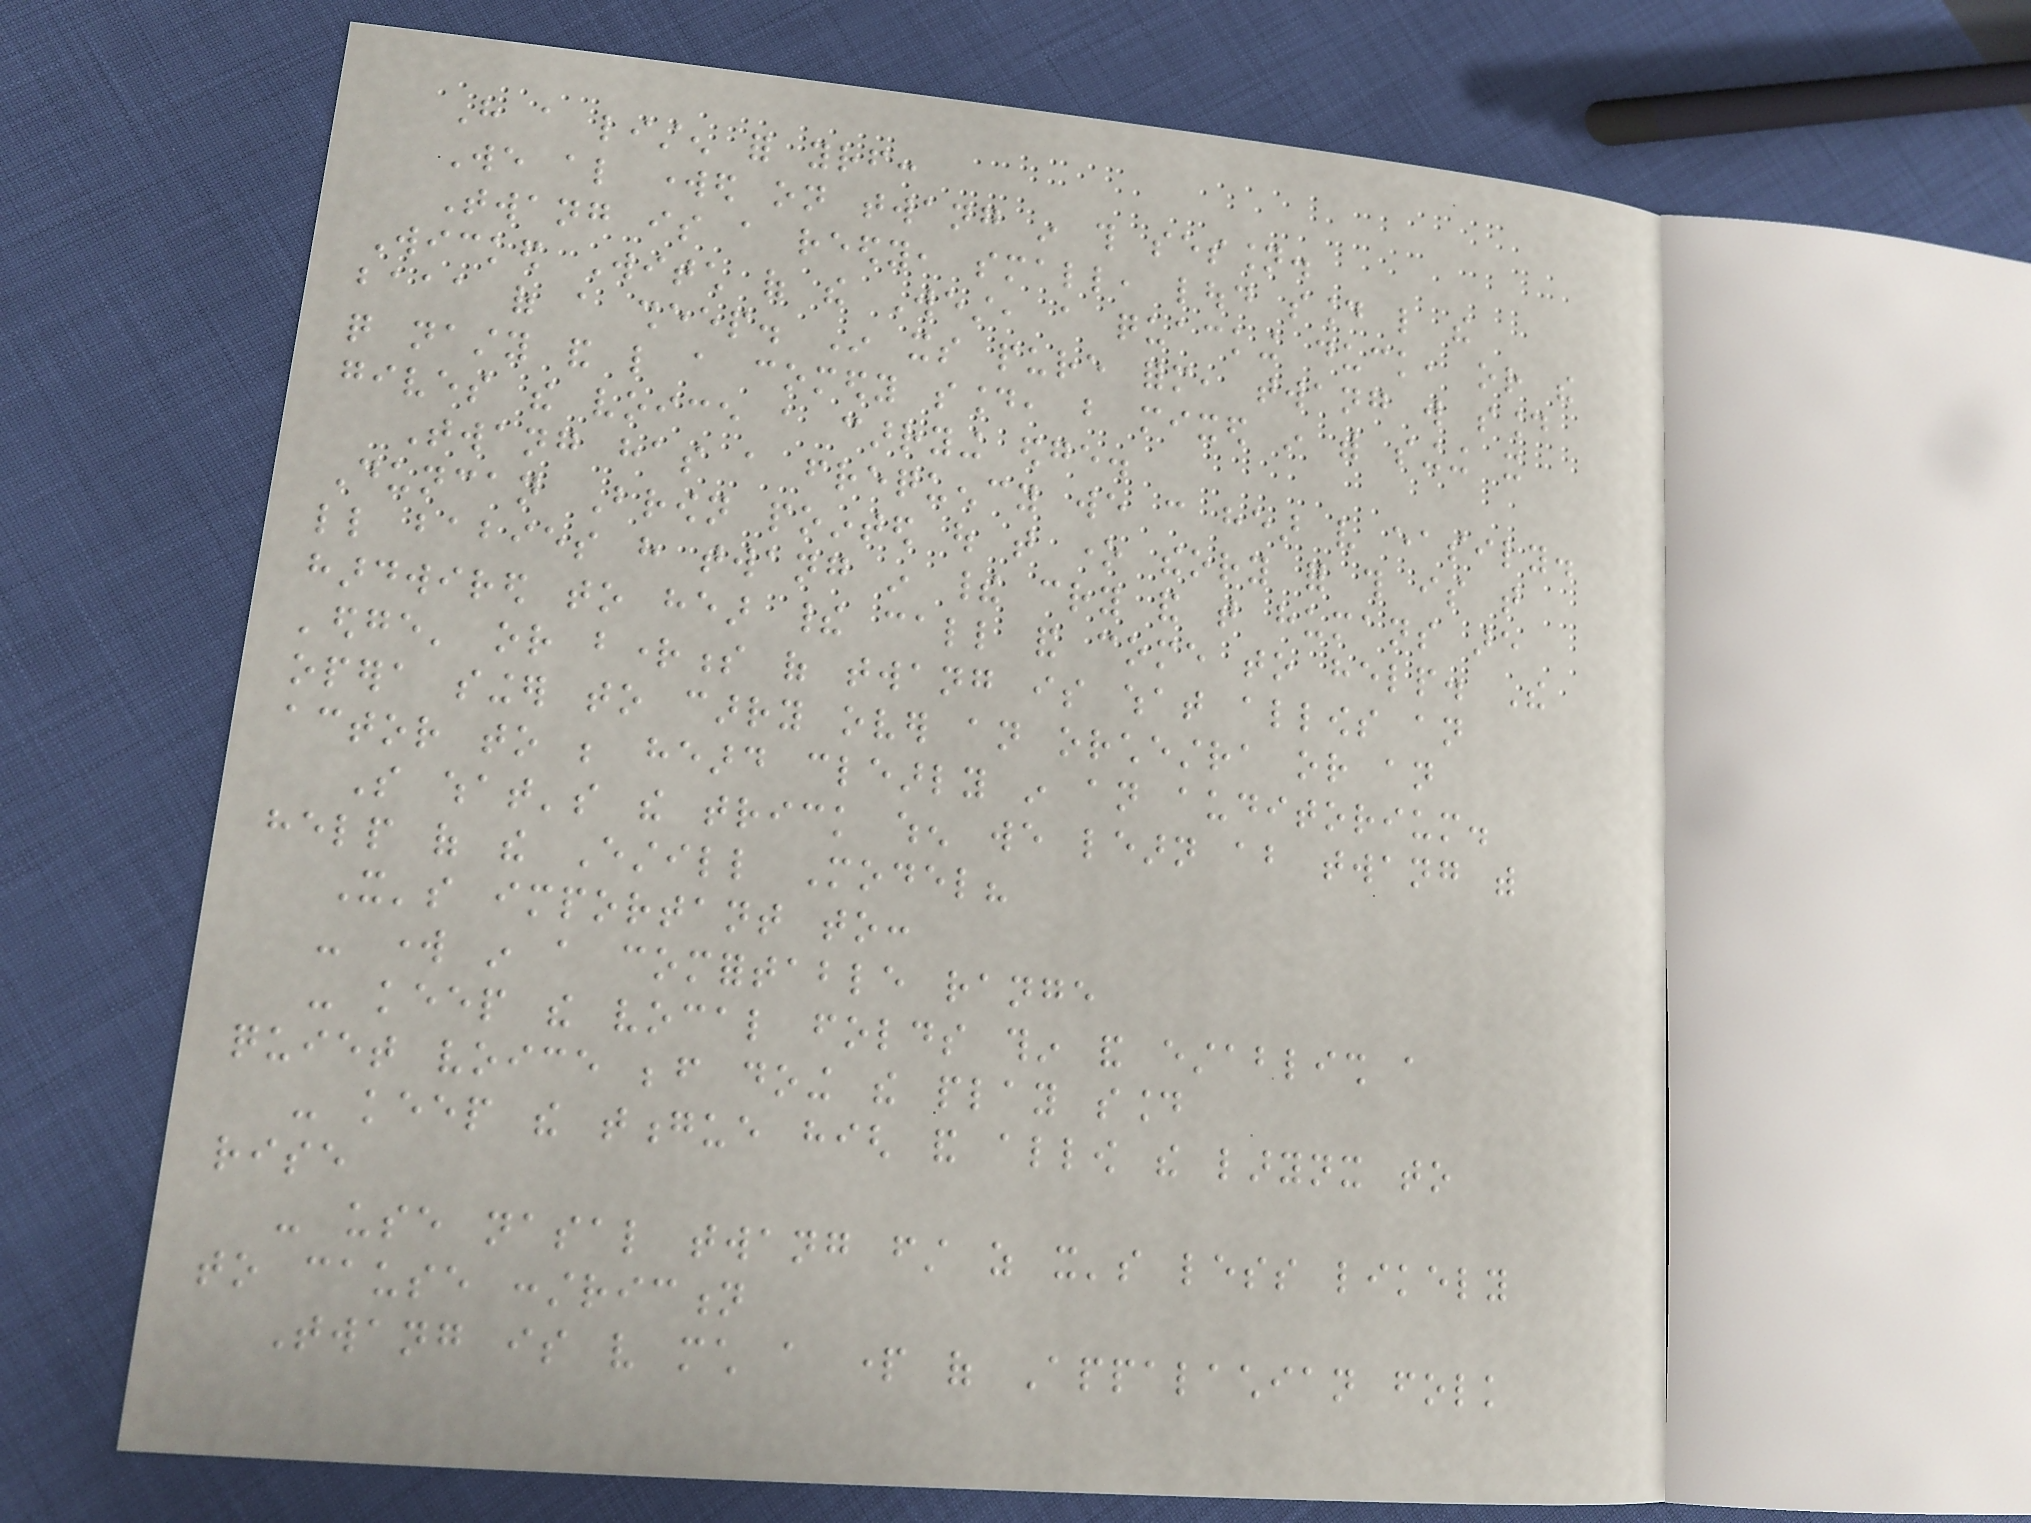Have a listen for yourself:
We also worked on twang in this session.
Twang is a reedy, small, loud sound like the
Wicked Witch of the West, a quacking duck, or the
baaa of a sheep. In its pure form, twang will sound
quite nasty and like a comedy sound, but mixed in with singing it
gives the voice a carrying edge.
Twang has a frequency we can hear very easily.
Duncan Brown pointed out that one theory for this is that
little babies have twang in their cry and that humans are
hardwired to hear their call and come to help. The
'edge' or brightness of twang is what allows an
opera singer to carry over an orchestra or an
actor to be heard clearly in an auditorium.
So what's the trick when we learn about twang with
help of the Estill Model?
It's important to:
- work in a comfortable range
- keep the vocal folds thin and establish a
quiet voice before doing the play sound
- keep the tongue high and allow the larynx to
rise
- use nasal twang first as it's less likely
to cause constriction
Twang is very much a part of Appalachian folk
